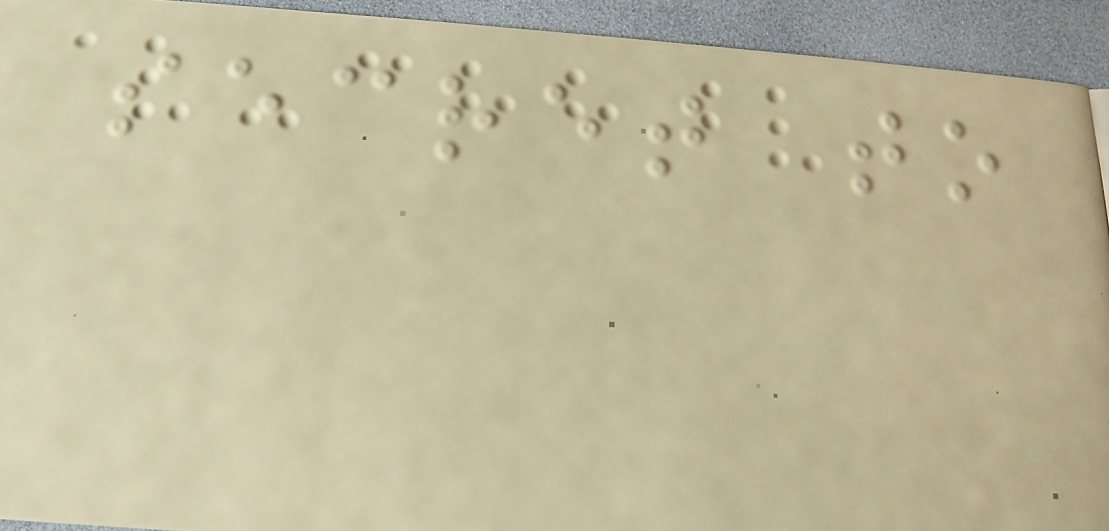secret to
